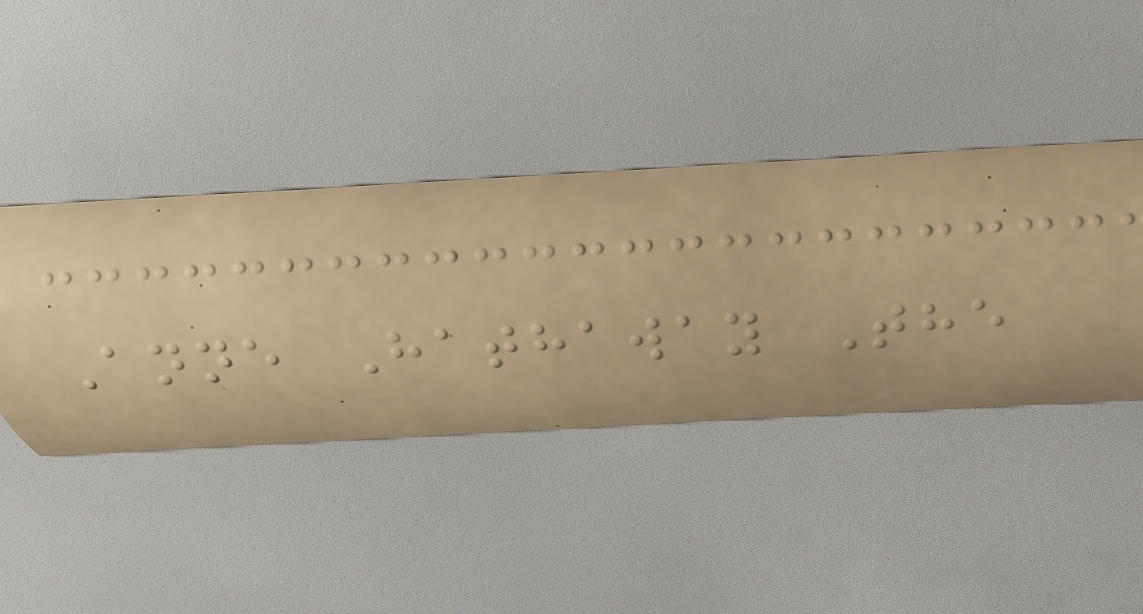Anne Hathaway The
